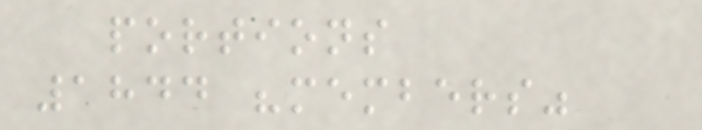portions
1844 "members"
